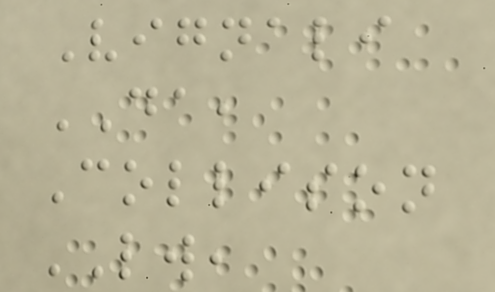Vignali
DA,
Collison
LW,
